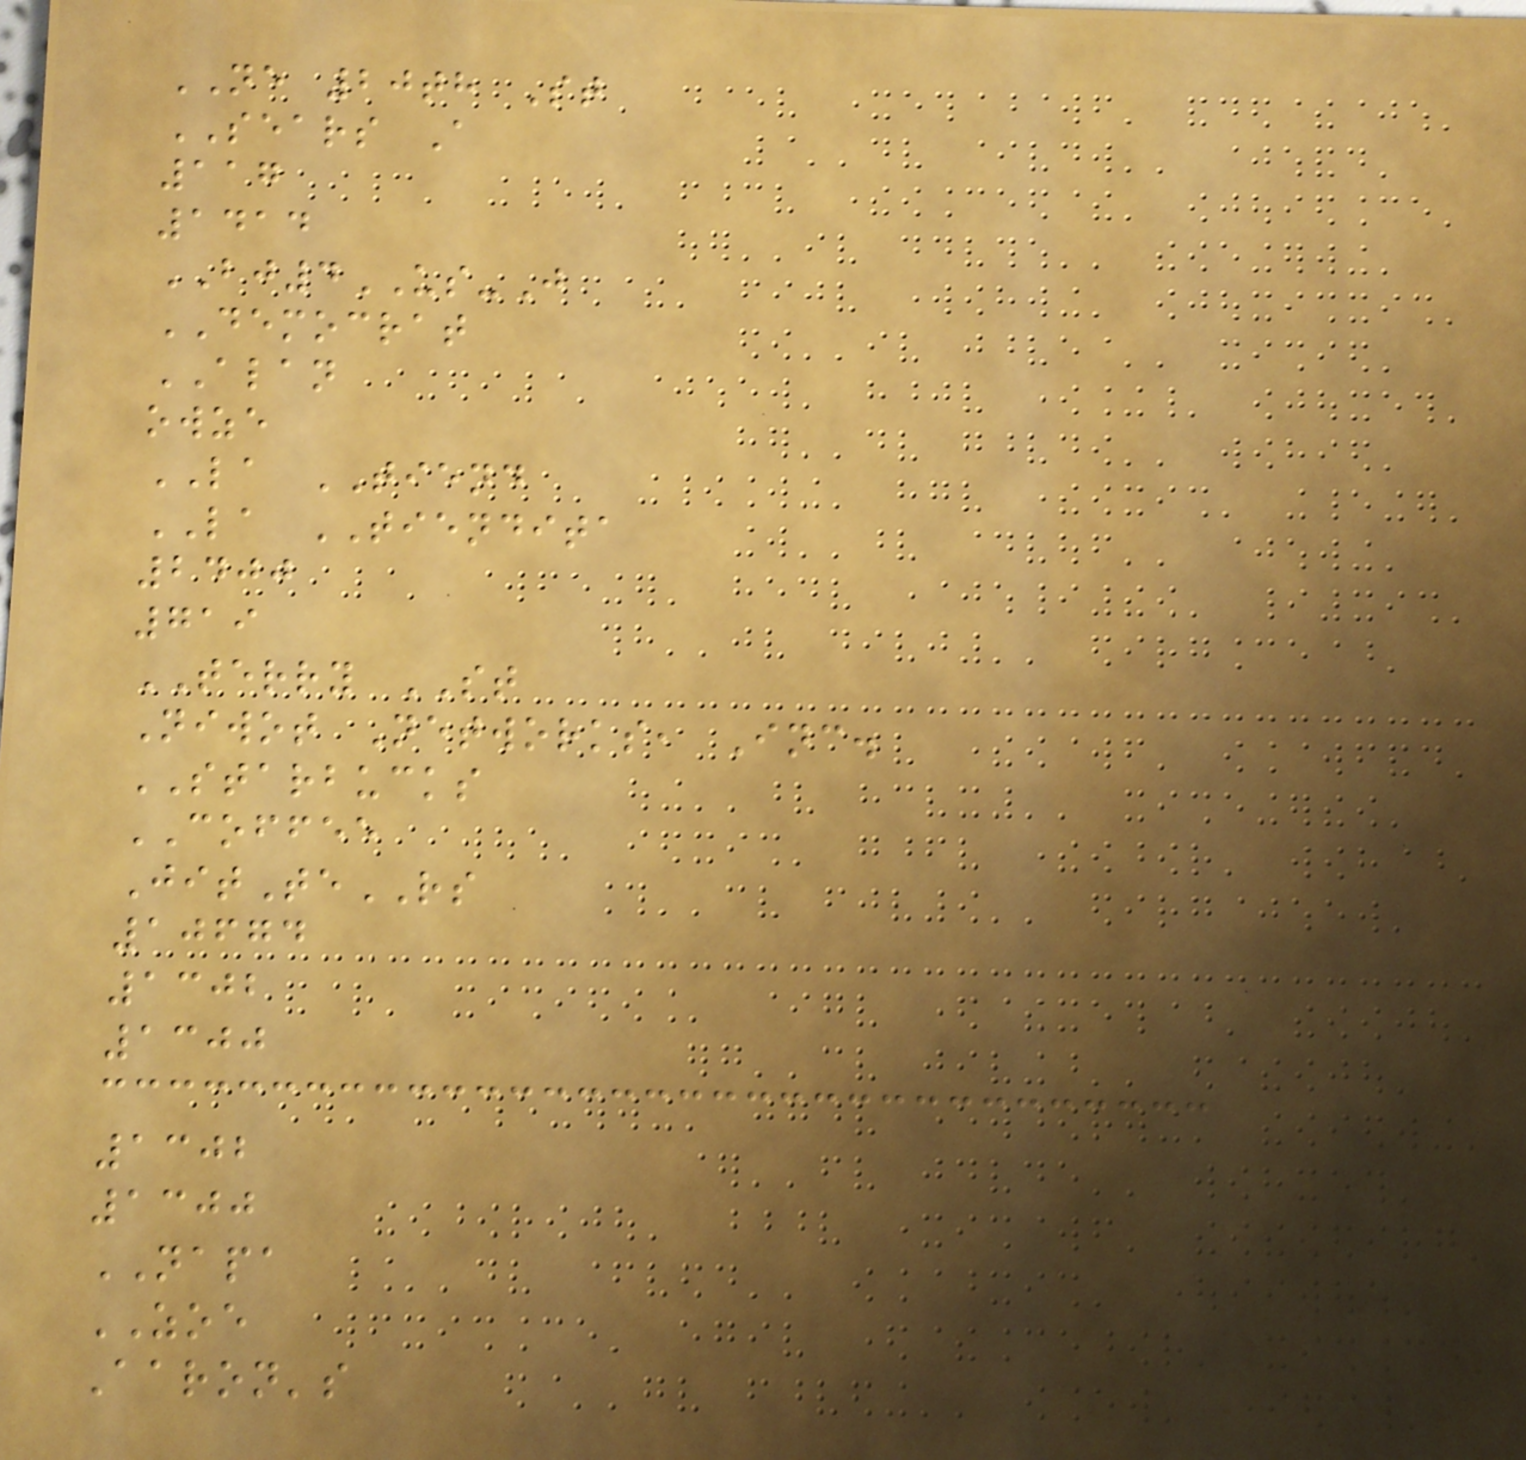NE 20th St
SEARS A
117
1414
BJ4US-J
DEMOCRAT
ALAN
owze
LA TIEND
LA TIENDITA
2400
719
TERRY ST
Niwot Networks, Inc.
STARBUCKS
COFFEE
JitTeRS
10674
1302
1300
1302
1300
NAPA
ZOE
Aaron's
